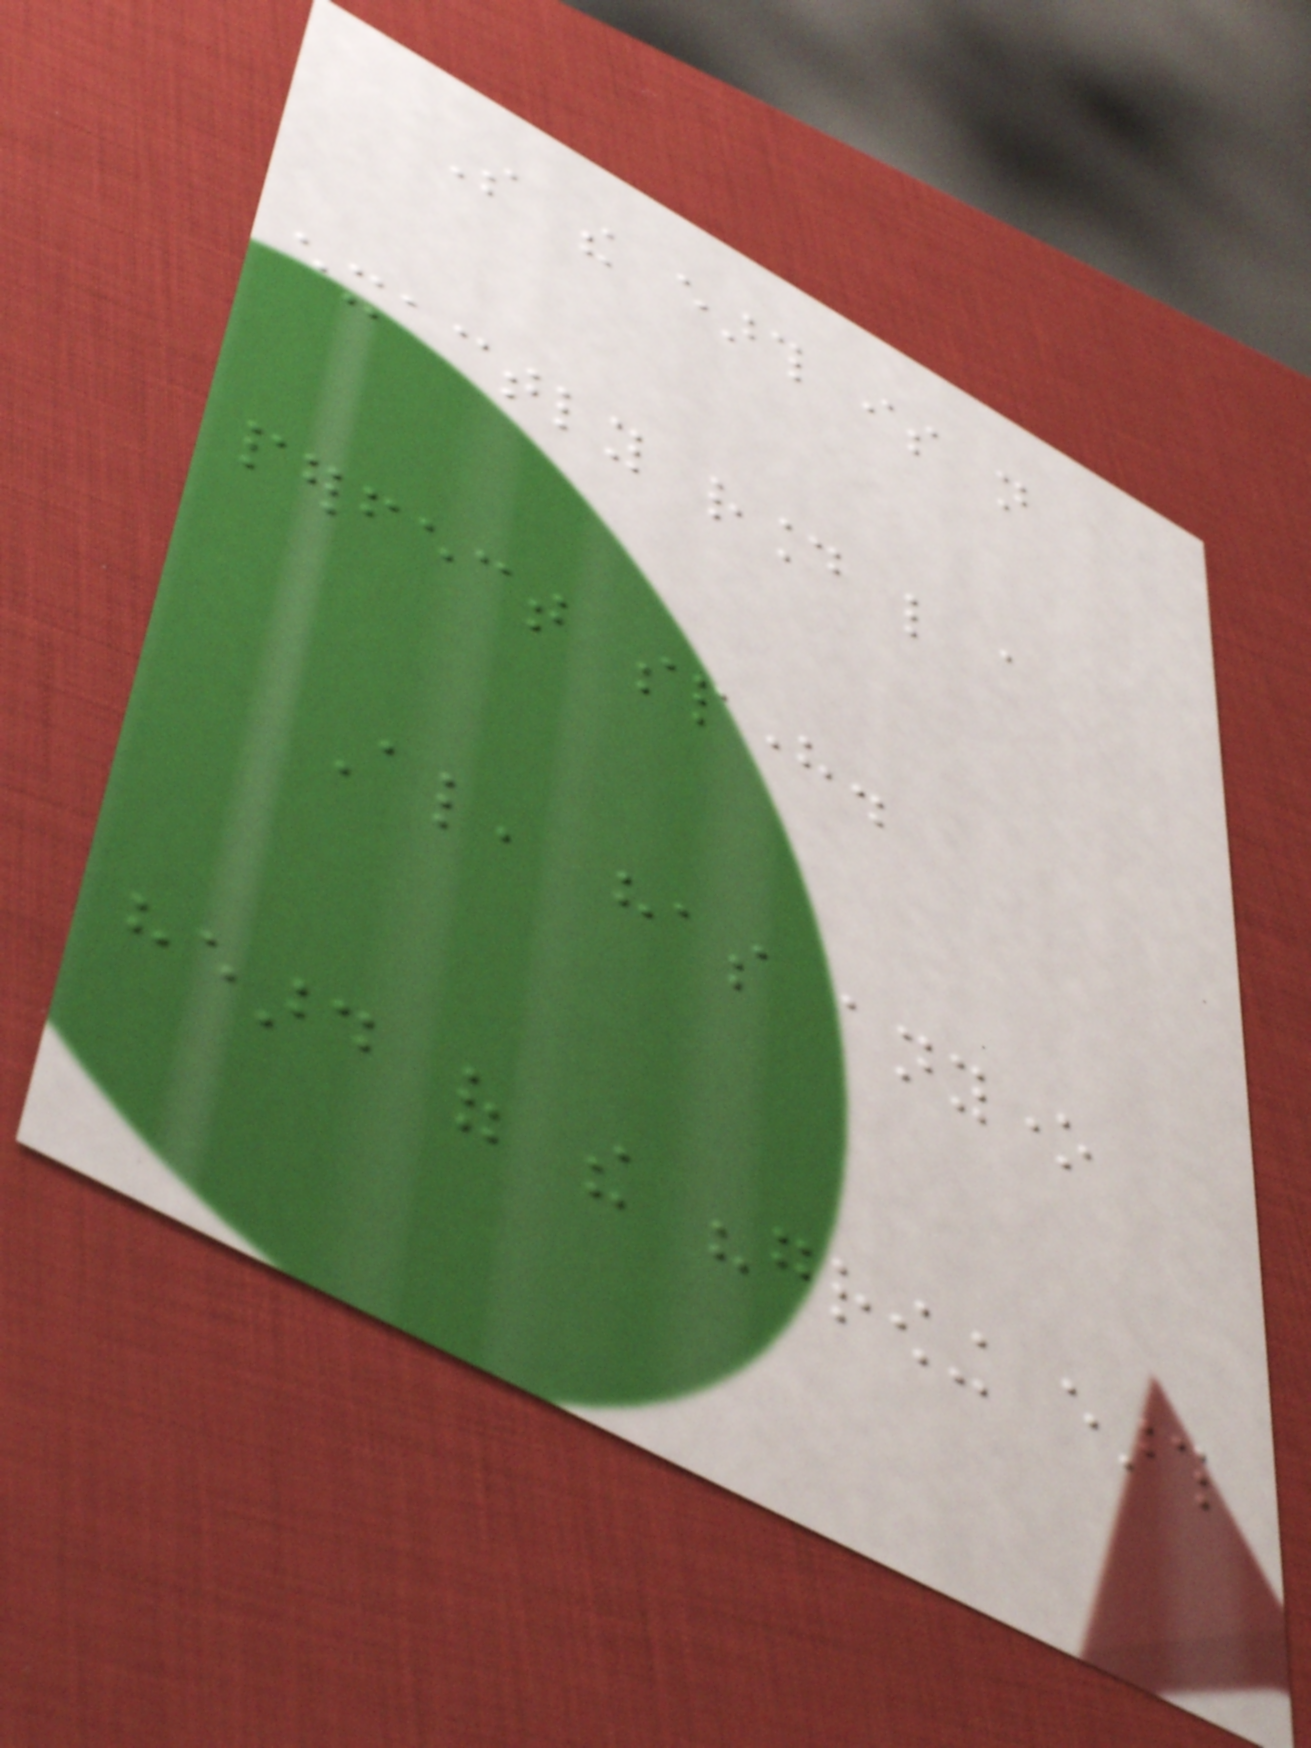So the earth is not
exactly round like a
perfect sphere.
Also, has anyone
heard of the "growing earth
